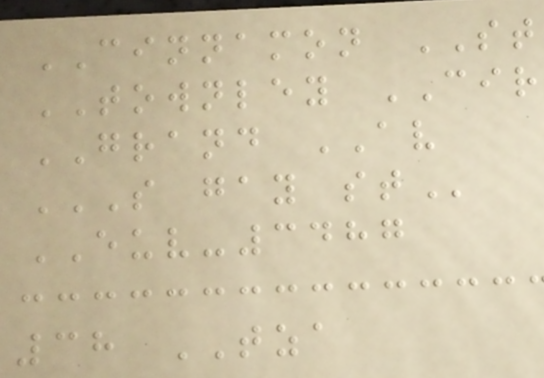CINNAMON ST
TOWNLEY CIR
GRAND AV
S GAY ST
EUV-3487
38 TZA
